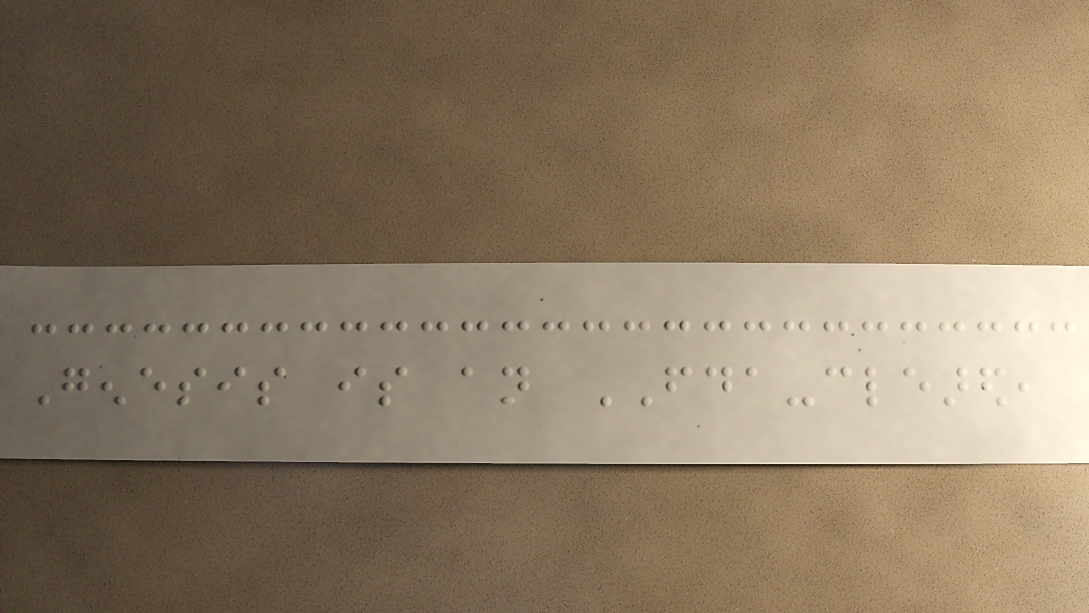Genesis is an FDA-cleared,
